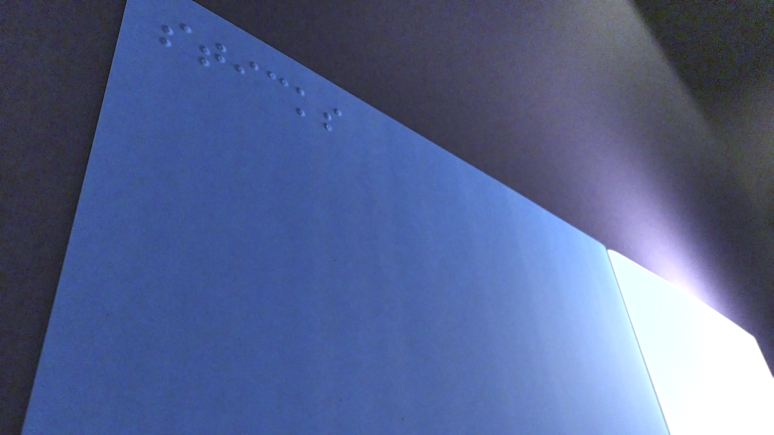sticks
